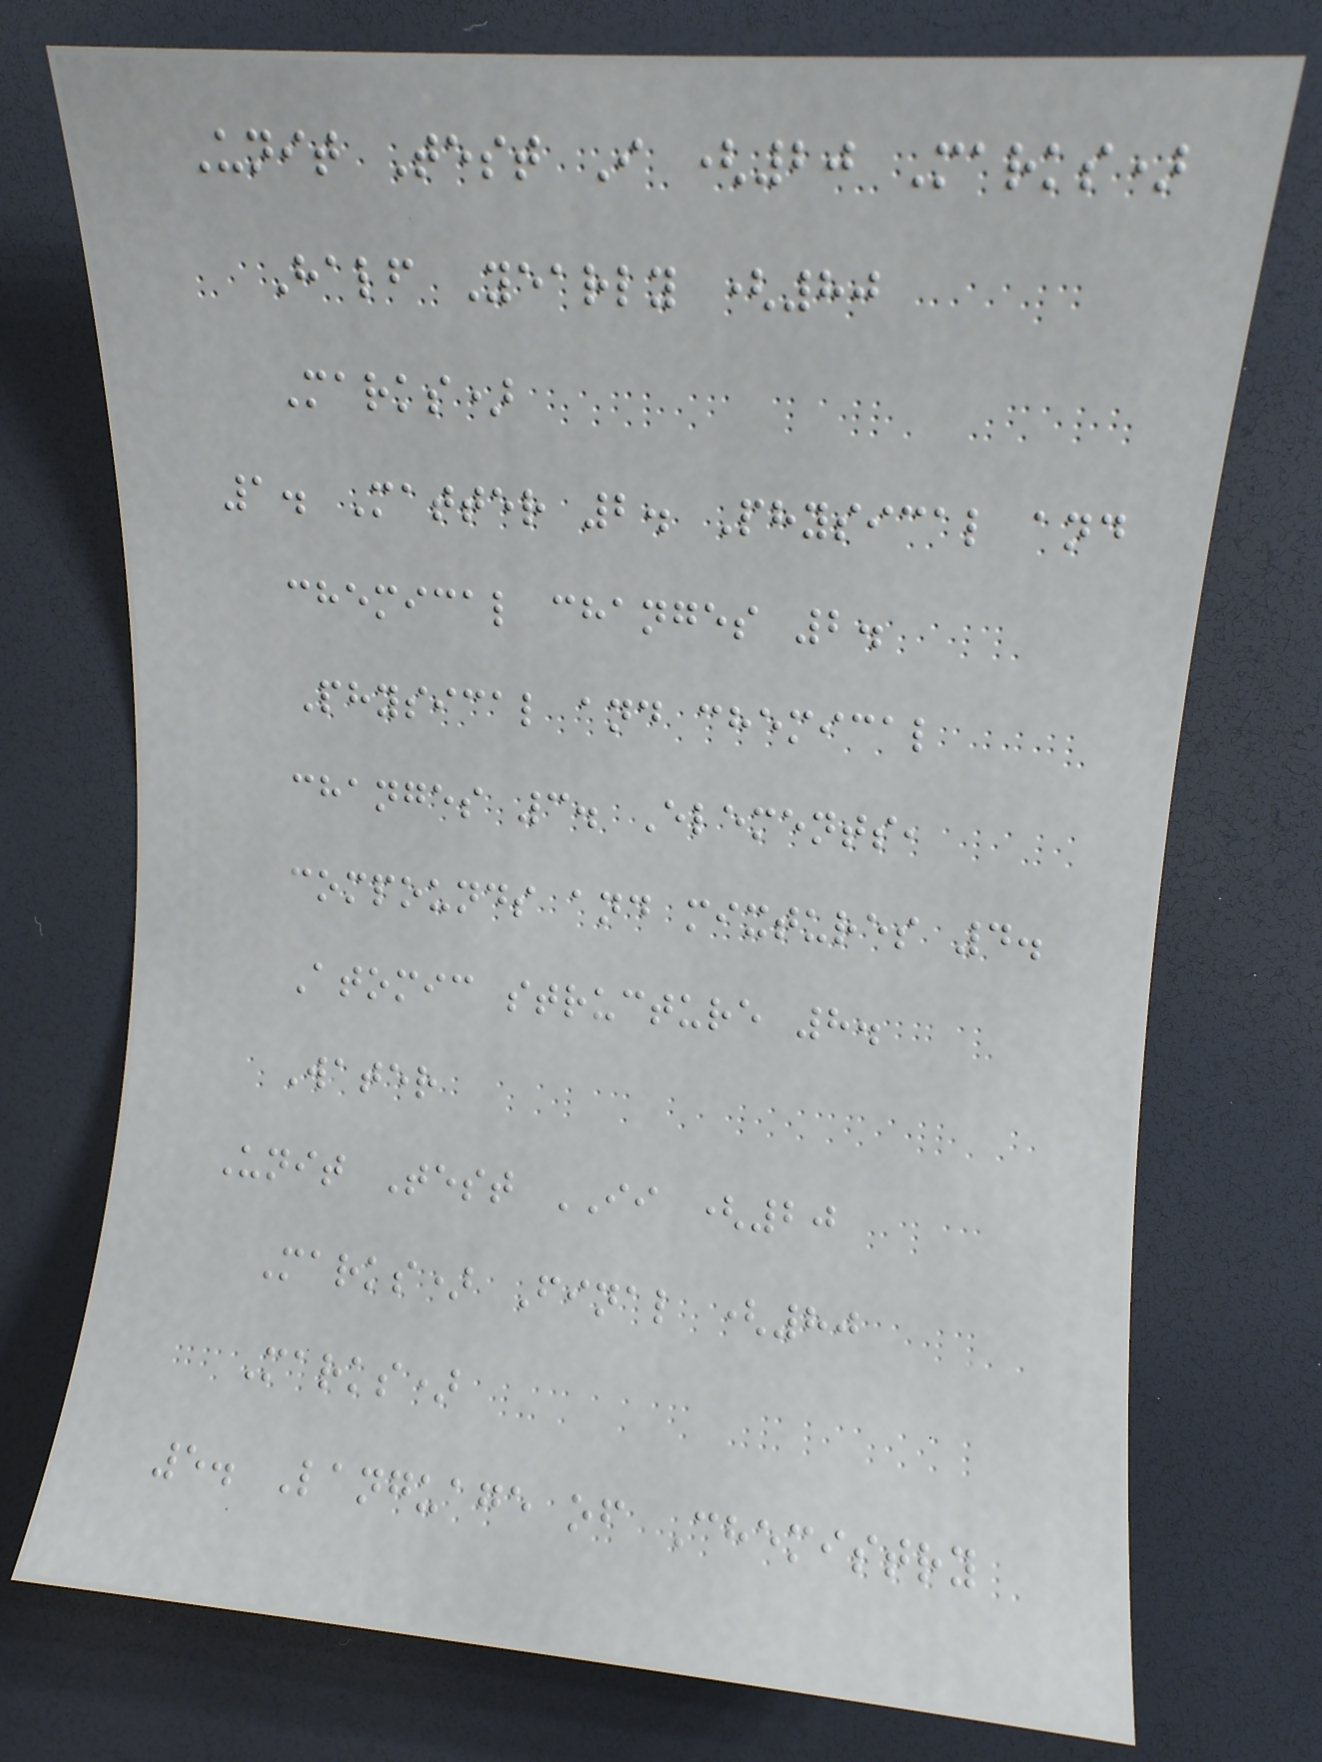Unit Test I (20 Marks)
Half Yearly (80
Marks)
1. Matter 2. Physical and
chemical changes 2.
Physical and chemical
changes 3. Elements,
compounds and mixtures 4.
Atomic structure 8.
Water
Unit Test II (20
Marks) Final (80
Marks)
5. Language of Chemistry
